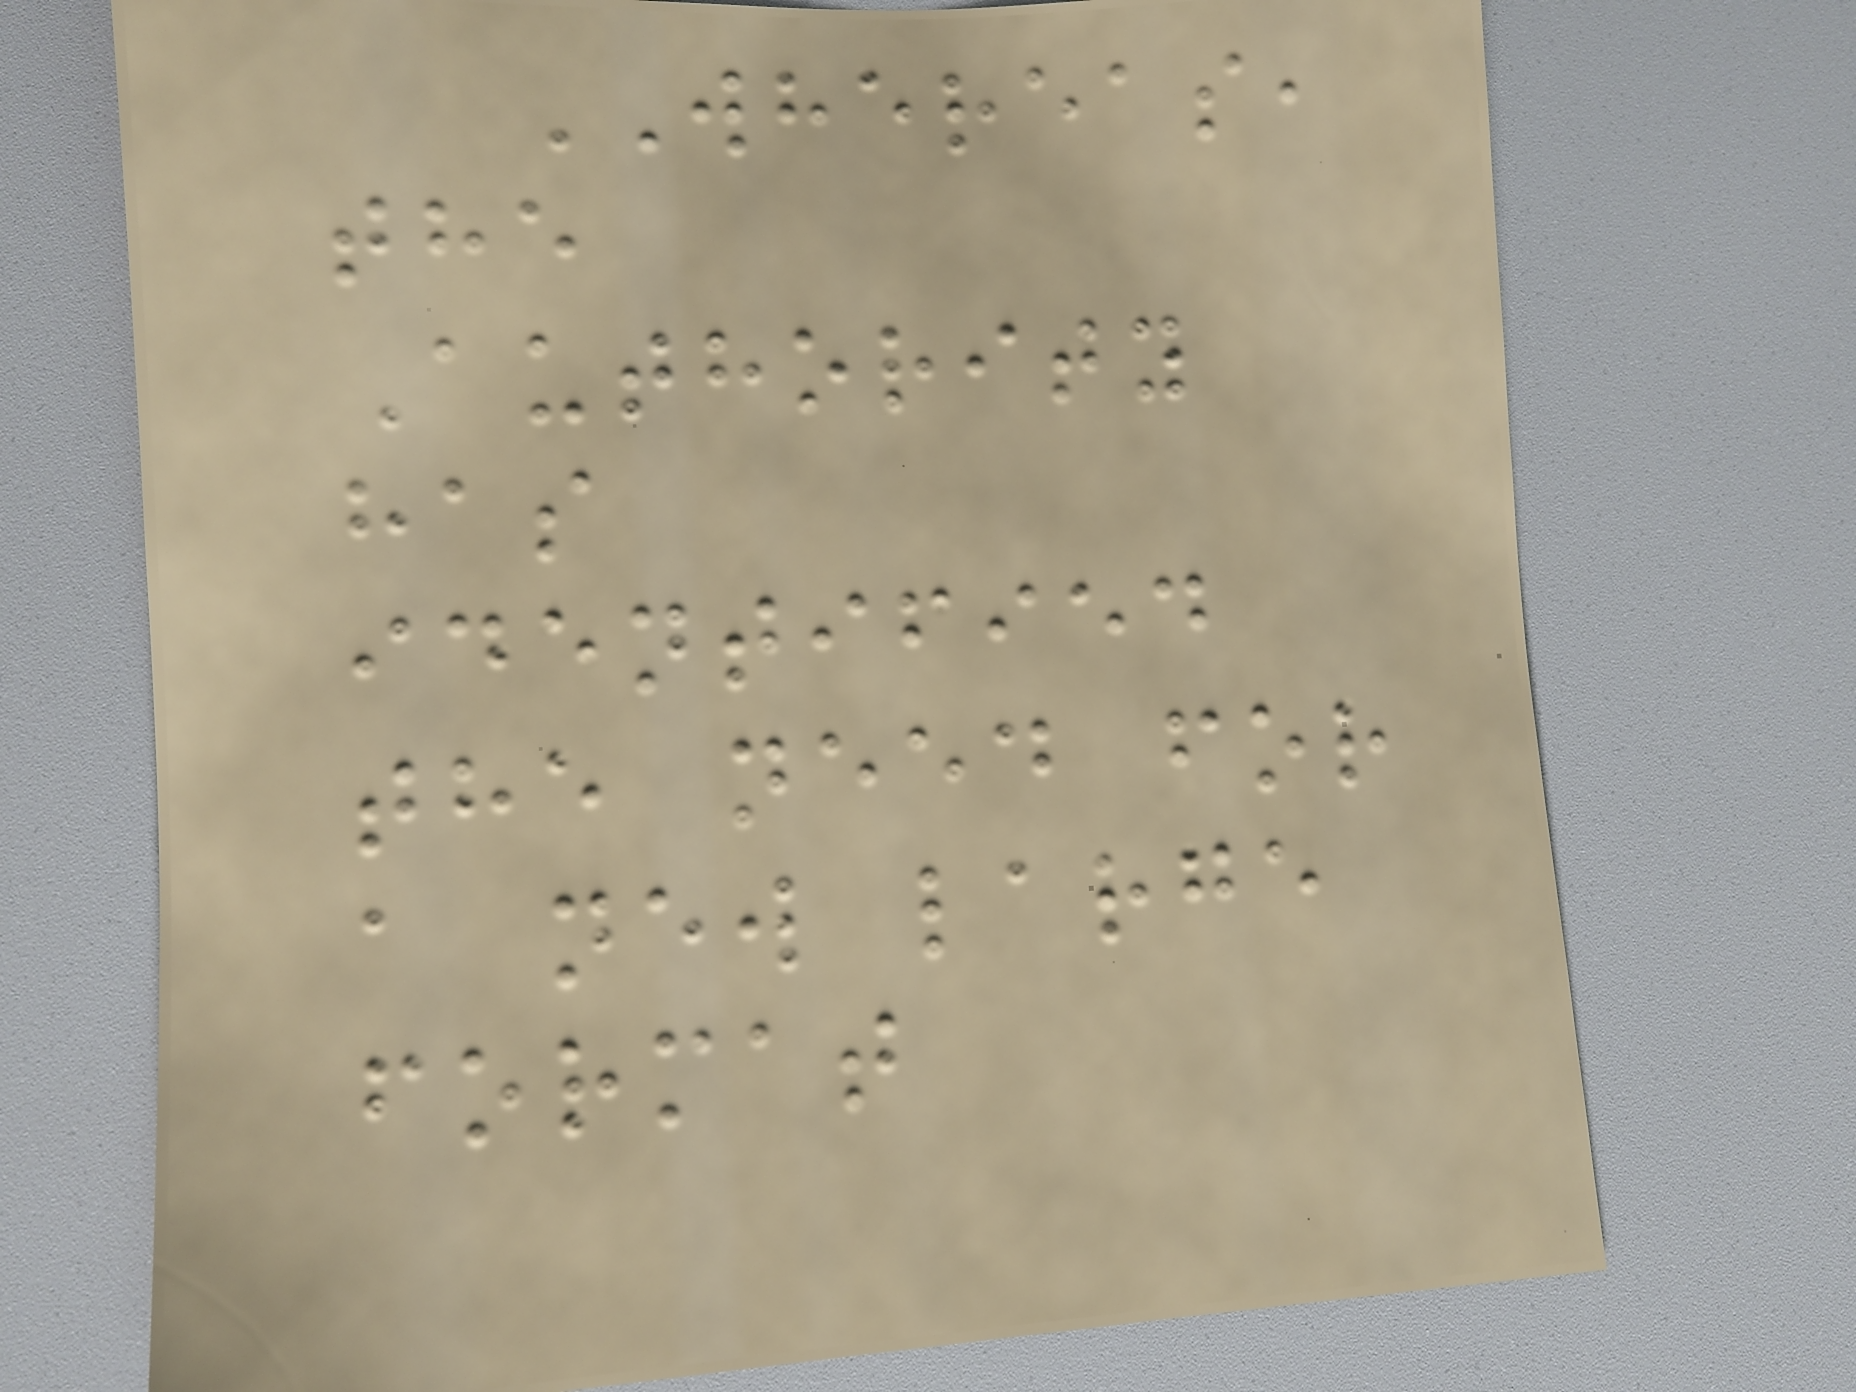WHEREAS,
the
Authority
has
identified
the need for
a new large
format
